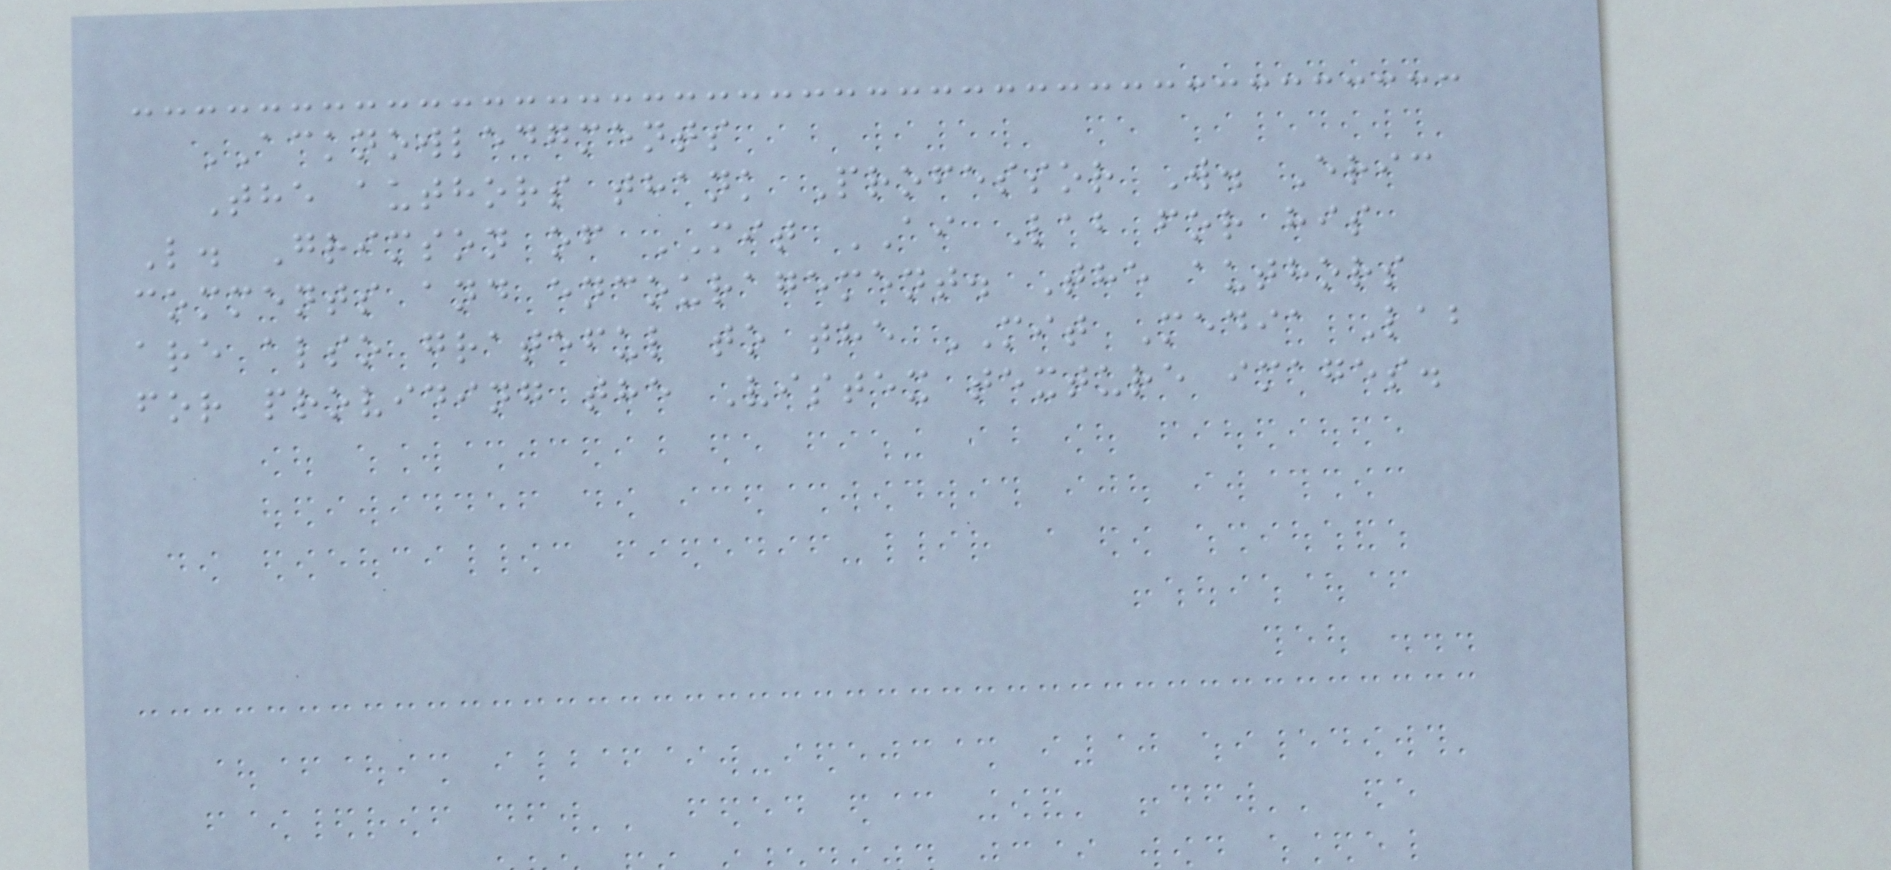ACKNOWLEDGMENTS
The authors thank Professor W. Eric
L. Grimson of MIT AI Lab for his
comments and encouragement. The authors
are also grateful to the MIT Media Lab
for providing the Vistex texture images.
